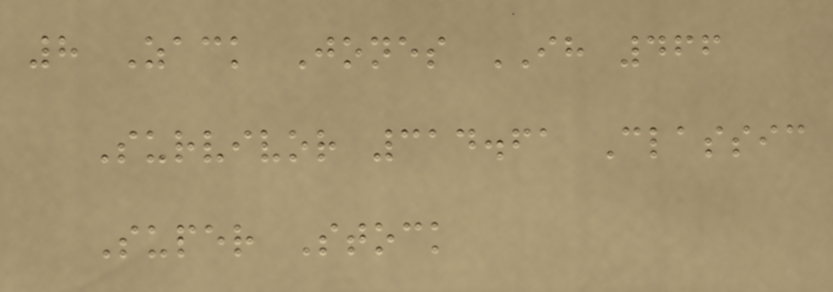8 Zack Jones IH 466
Survivor 314.61 Classic
Super Stock
